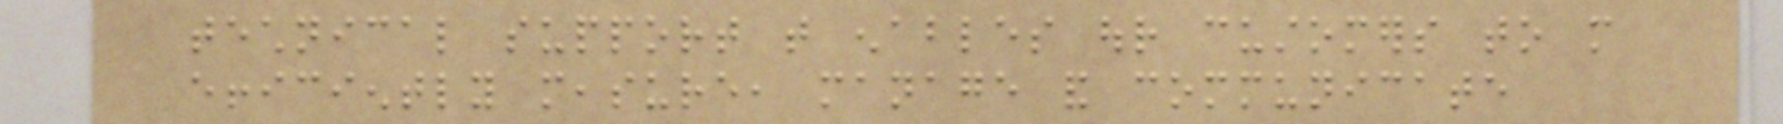technical support that enables our customers to more
efficiently measure, manage and communicate
